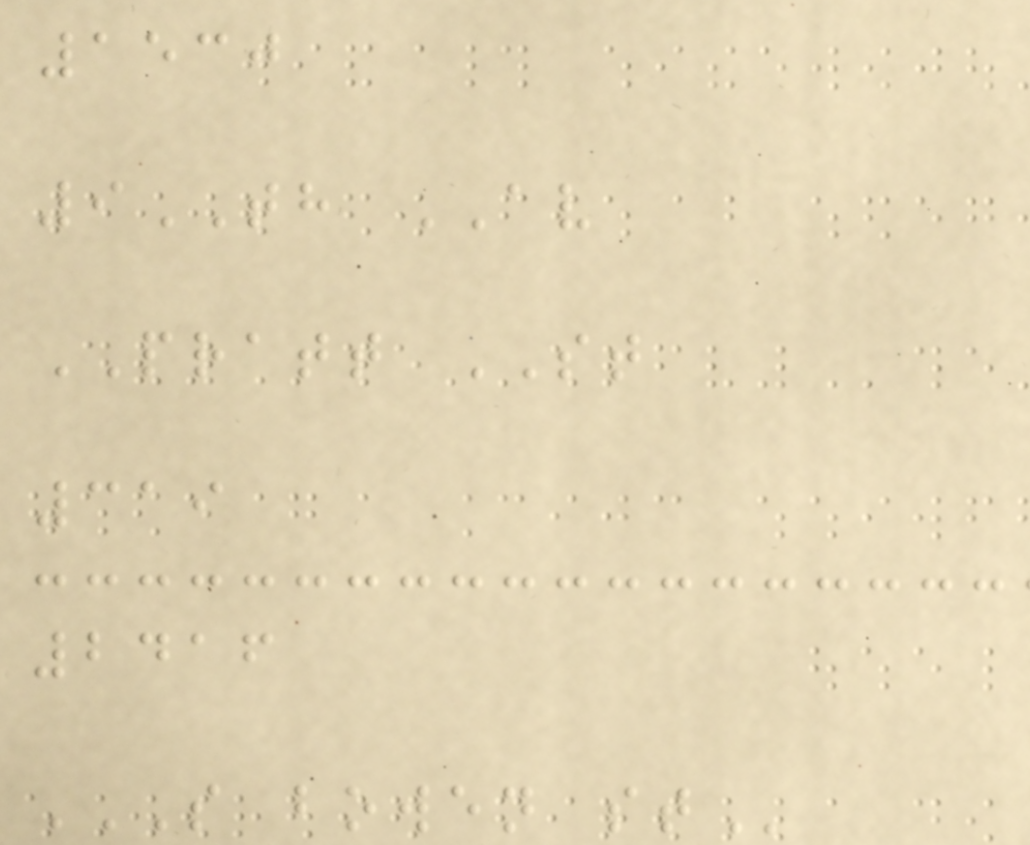1530
9TH AV
PRATT ST
319
2416
S BOWEN ST
